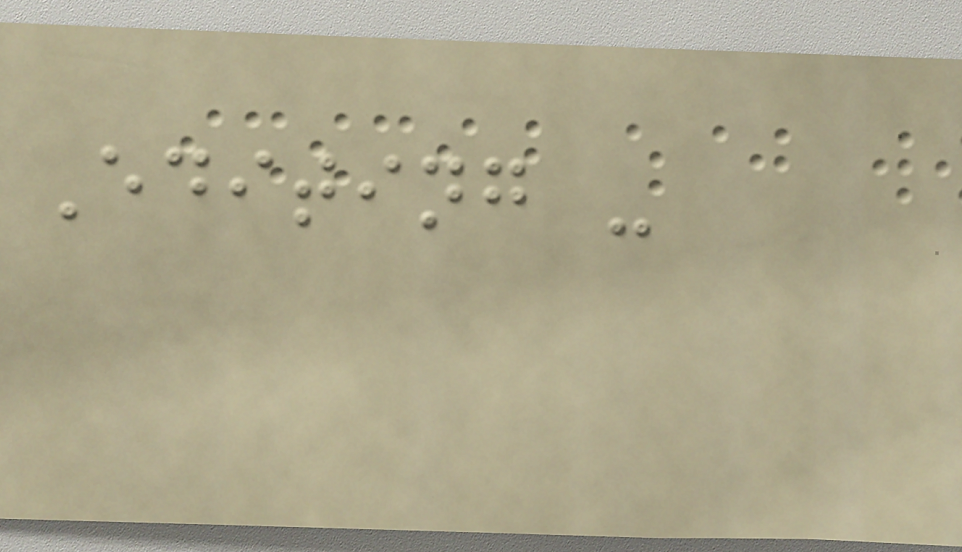Editing -
